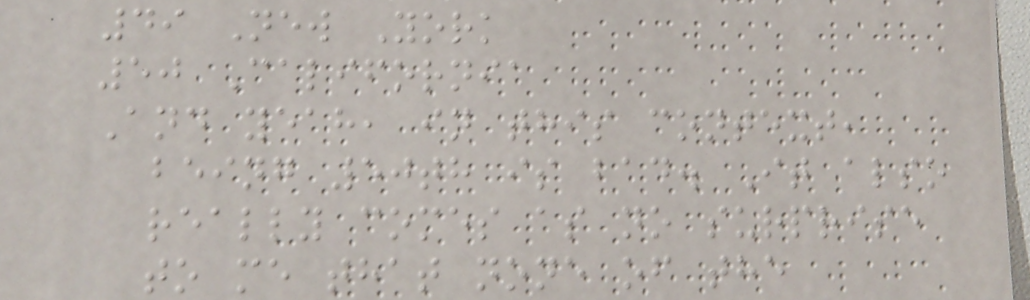49 New York
50 California
And yeah, in this context,
being 50th is bad. It also
really comes as no surprise
to me that none of the
